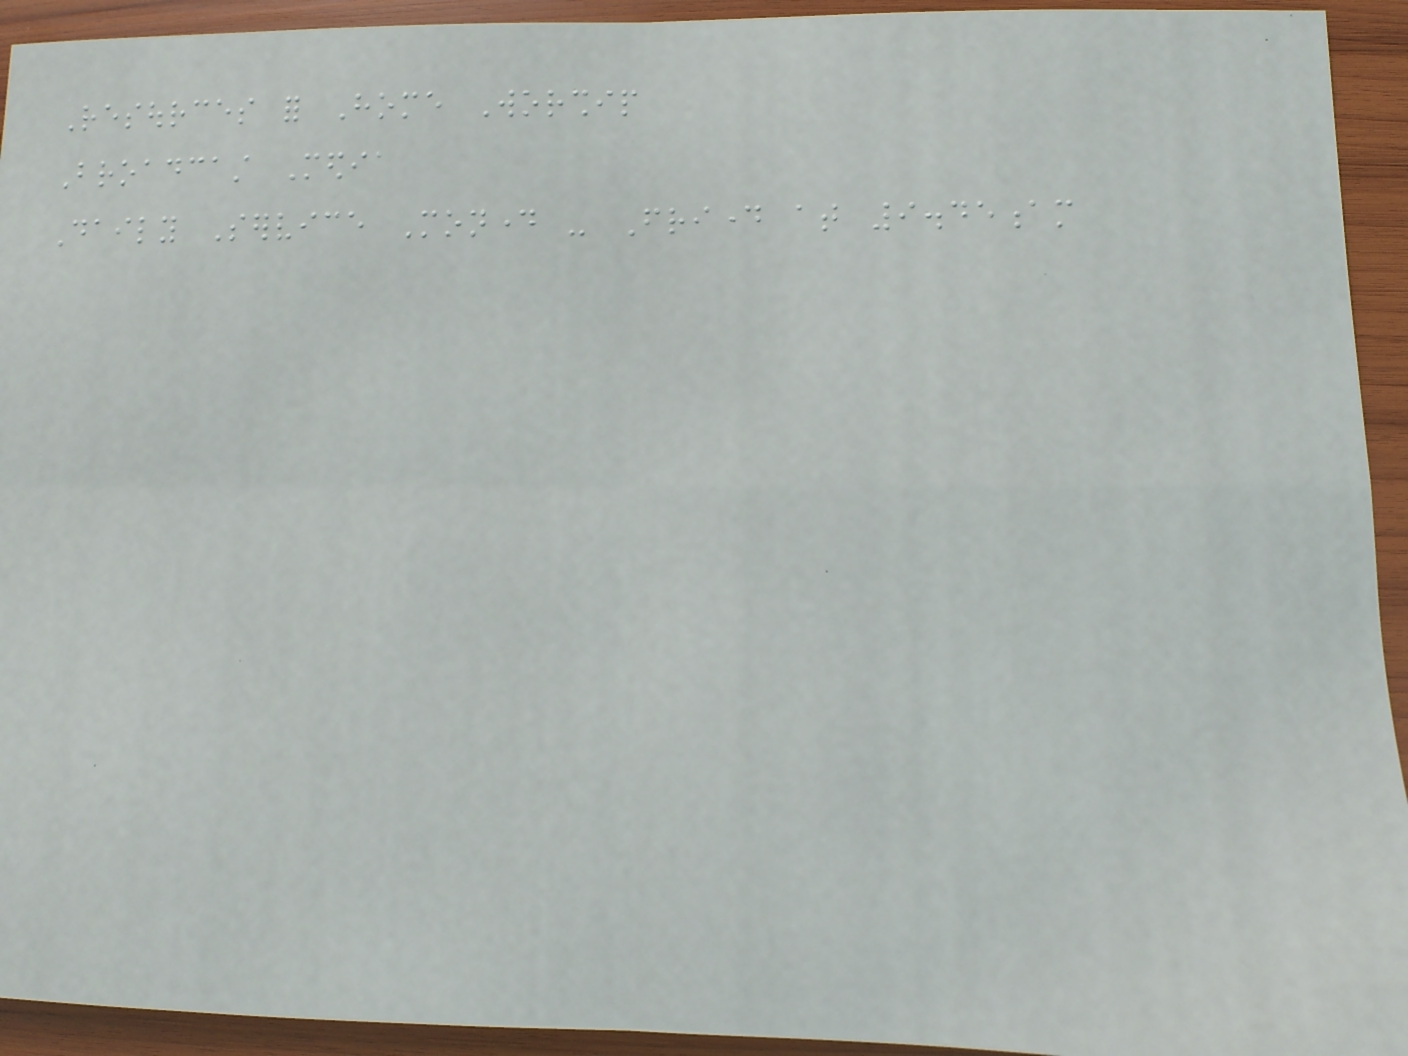Resources for Home Worship
Broadcast Media
Daily Service Monday - Friday at 9.45am
